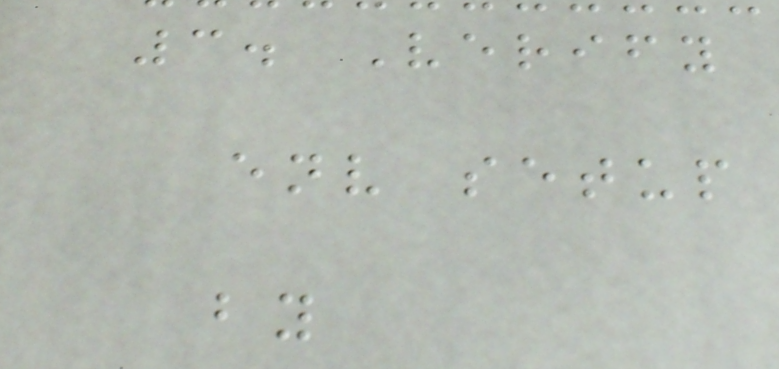3. Verify
env setup
by
